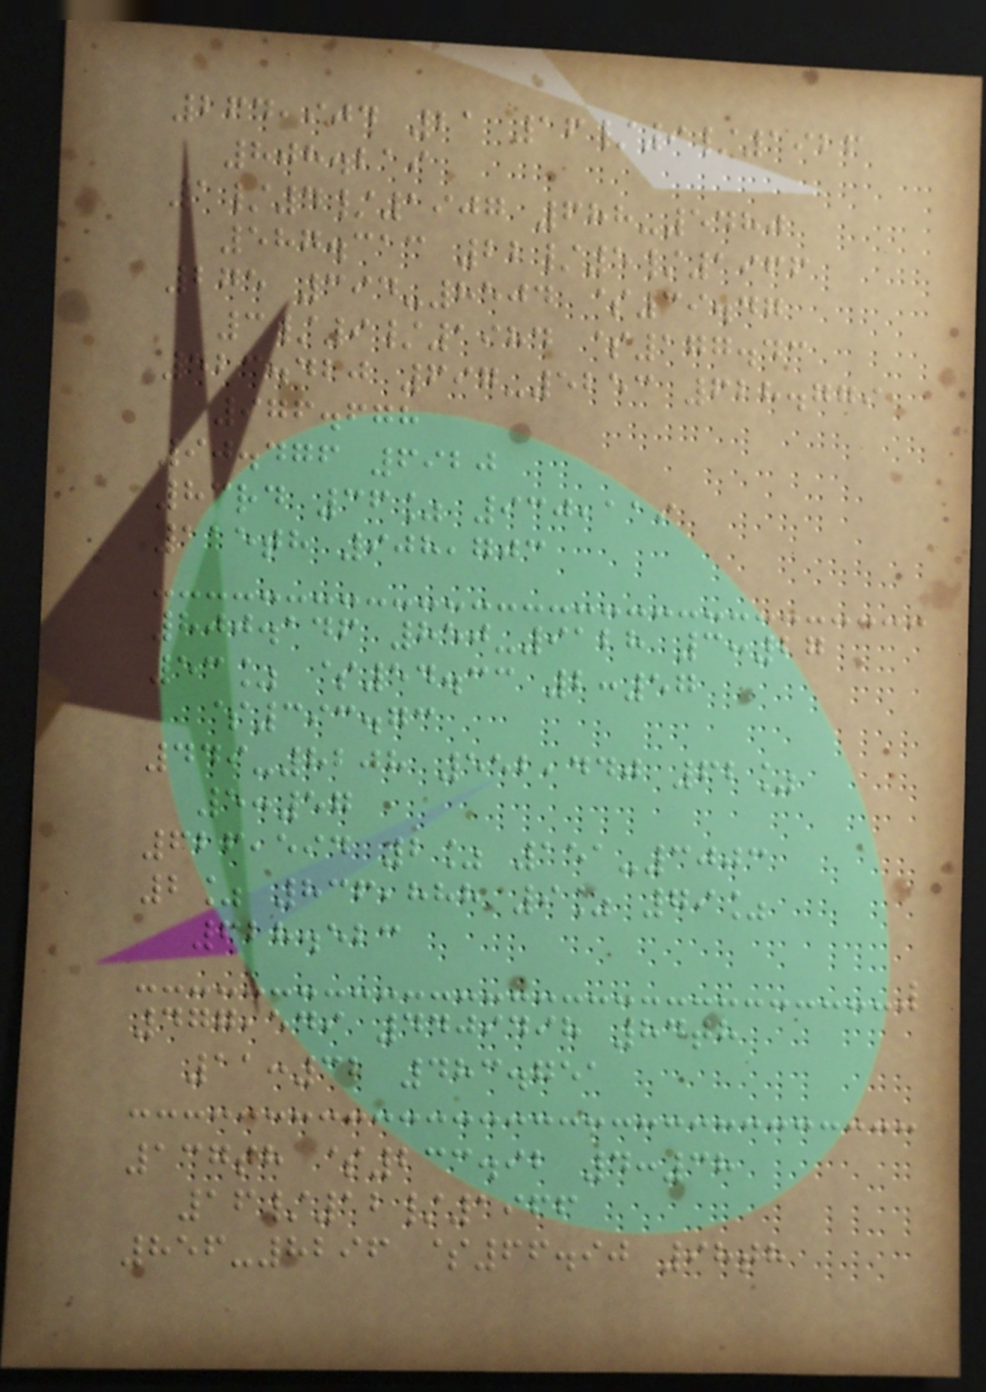264,904 21 16/9/1926
808.219
1/4/1907 688-5480
587.313 22/5/1966
275 394-8504 $39.47
3/9/1984 $177.43
523.420 697-5253 628.779
976.678
90.476 6920
83rd 36% 930,119
115th 908,703
800.146 850-9128 3:27
53% $54.33 2:57
$393.73
449-8208 552,440 62%
5:57
626,594 2% 151-3003
2% 836,888 9% 79%
628.523
477,549 4409498 84th
11:32 483.751
137th $233.92 4:38
16/12/1966
856-8296 $66.90 98th
